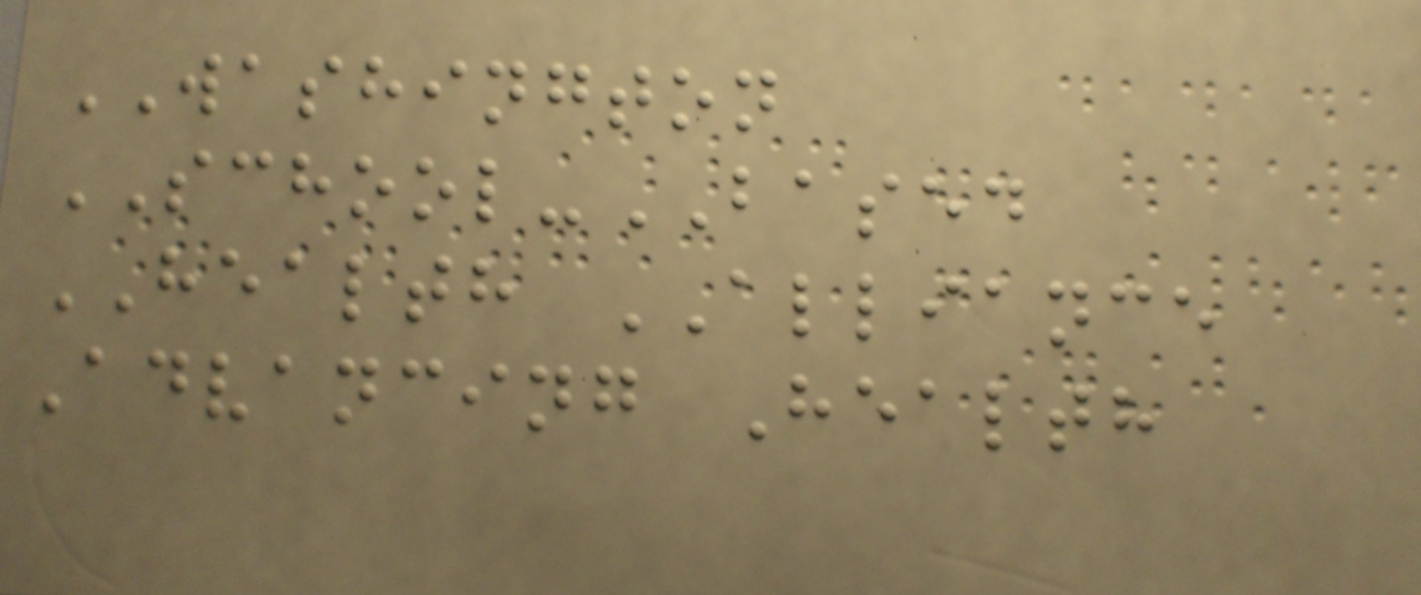WASHINGTON
SCHOOL-BASED
HEALTH ALLIANCE
Advancing Health
